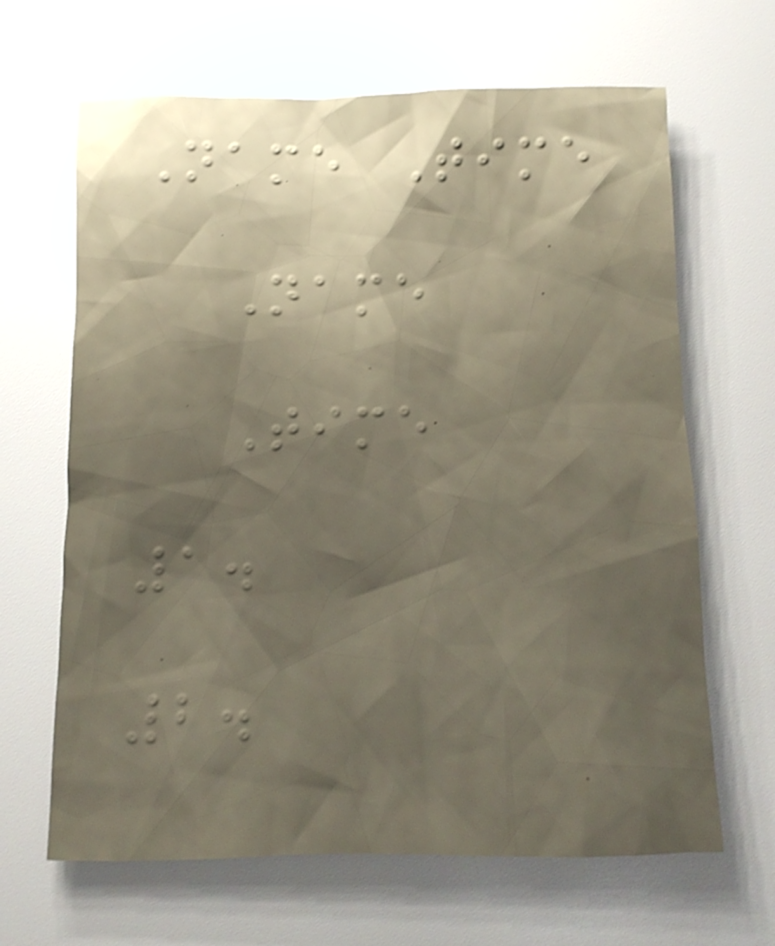Name Time
Name
Time
1.
2.
